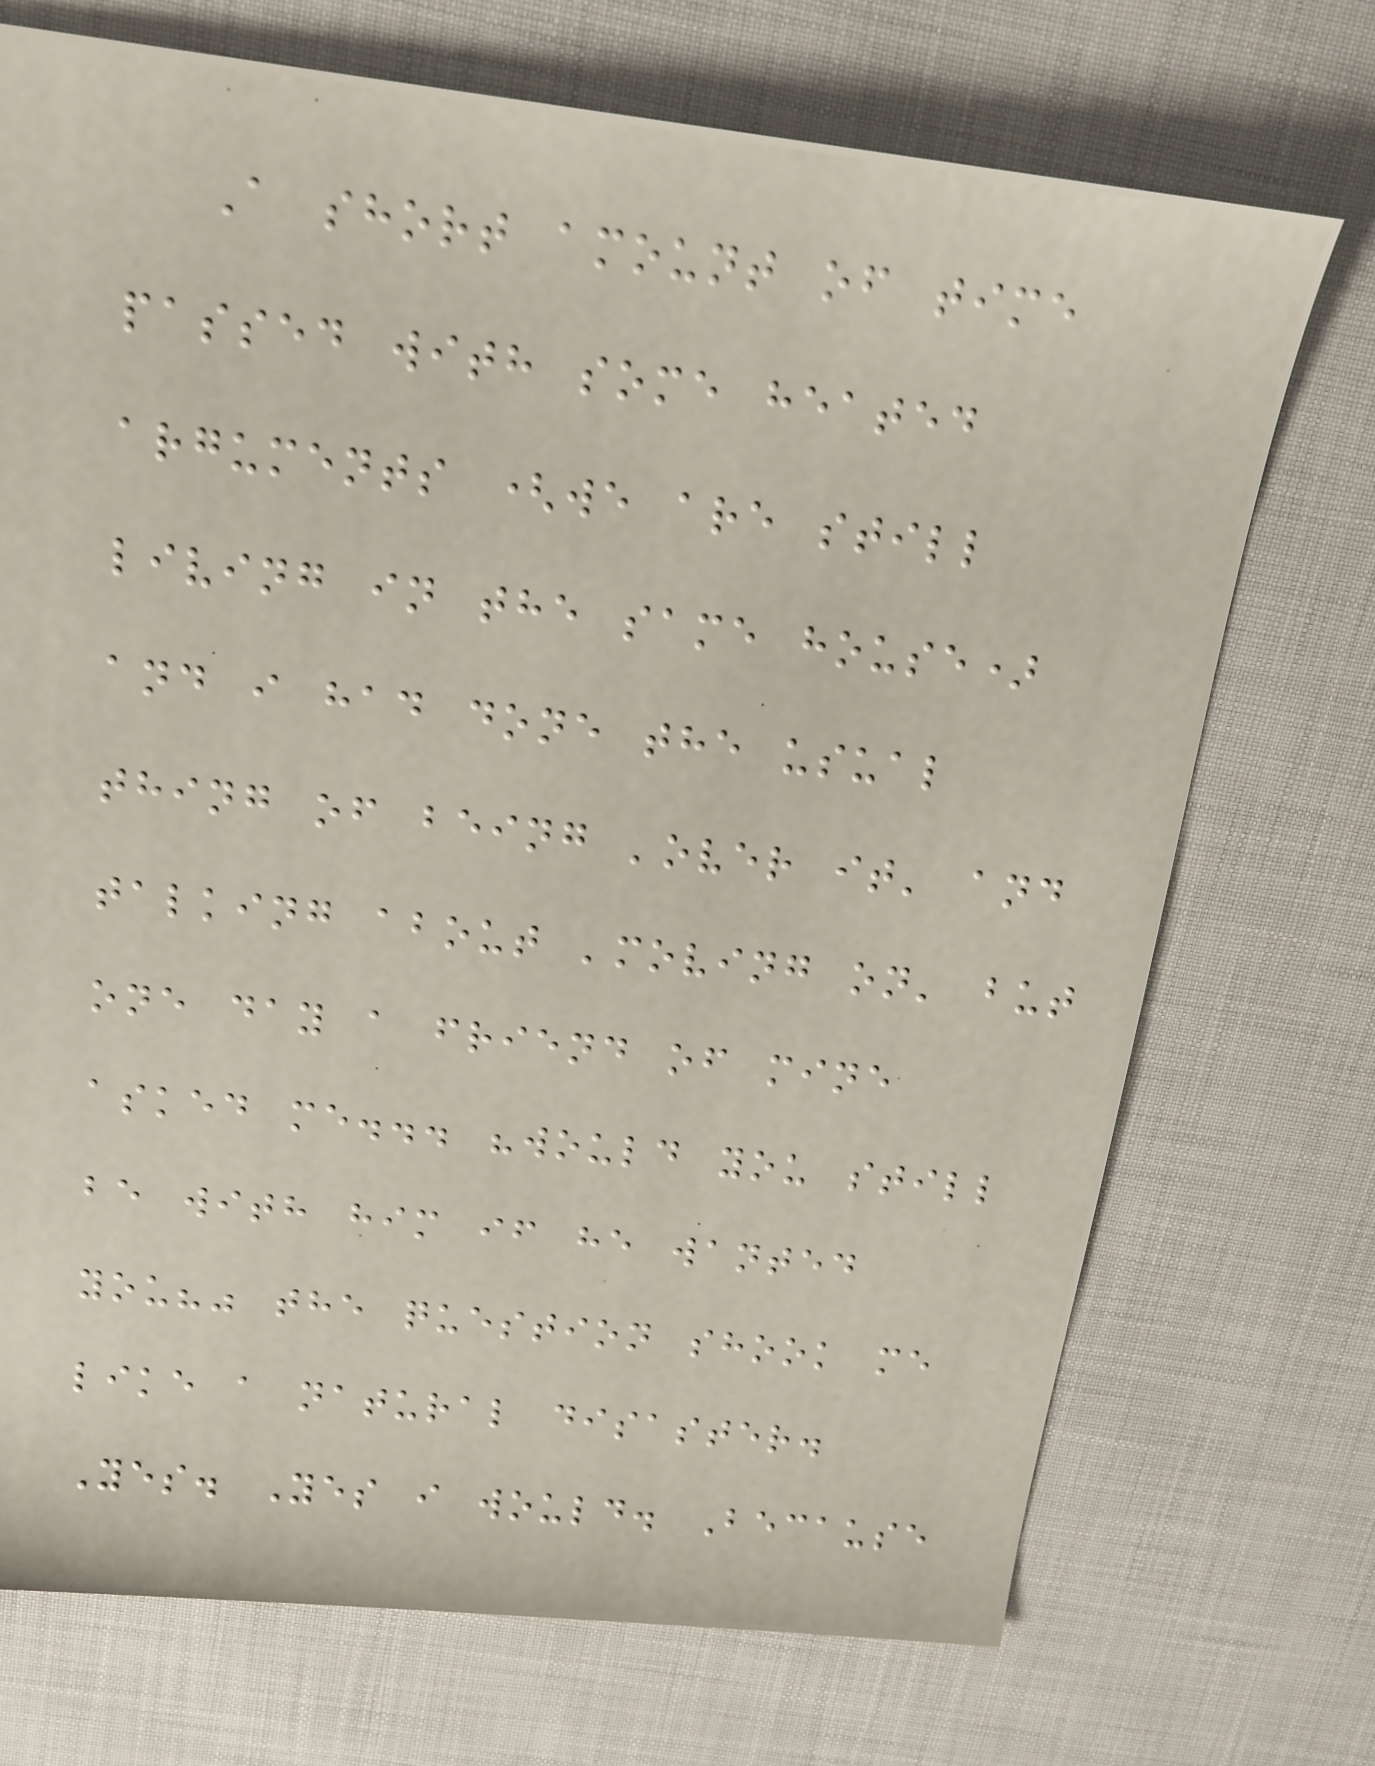A short amount of time
passed with some heated
arguments (we are still
living in the same house)
and i had done the usual
thing of being 'over it' and
talking about 'moving on' but
one day a friend of mine
asked me... "would you still
be with him if he wanted
you?" the question shook me
like a natural disaster.
Yes. Yes i would. Because
